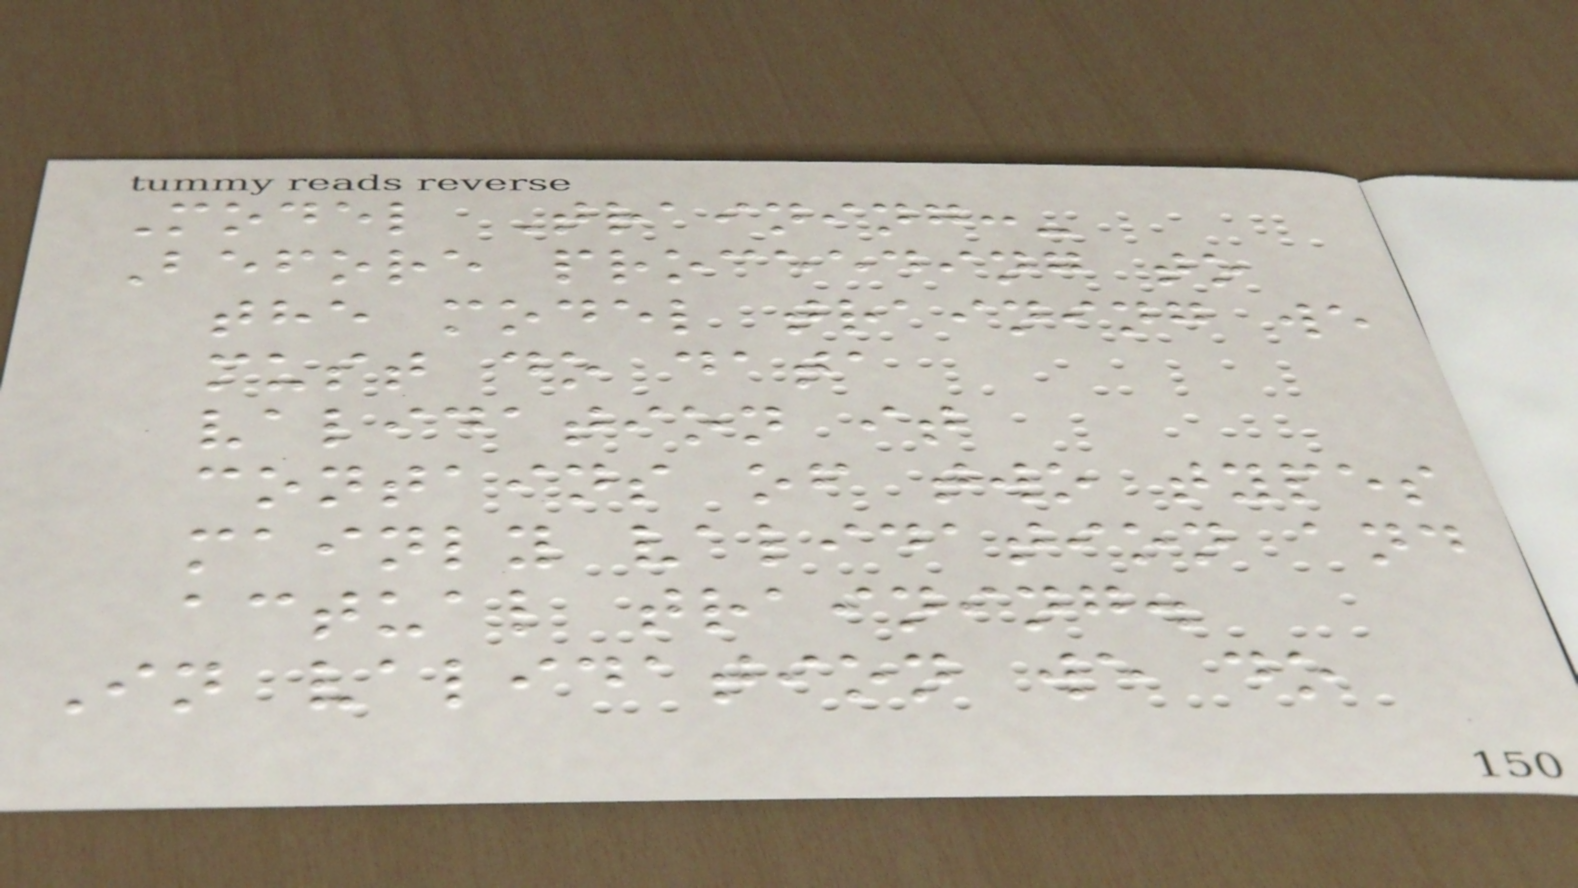Model Training:-
Before proceeding to
the model training we
must do data
validation it
contains of two types
mainly validation and
actual training.
In validation we do
